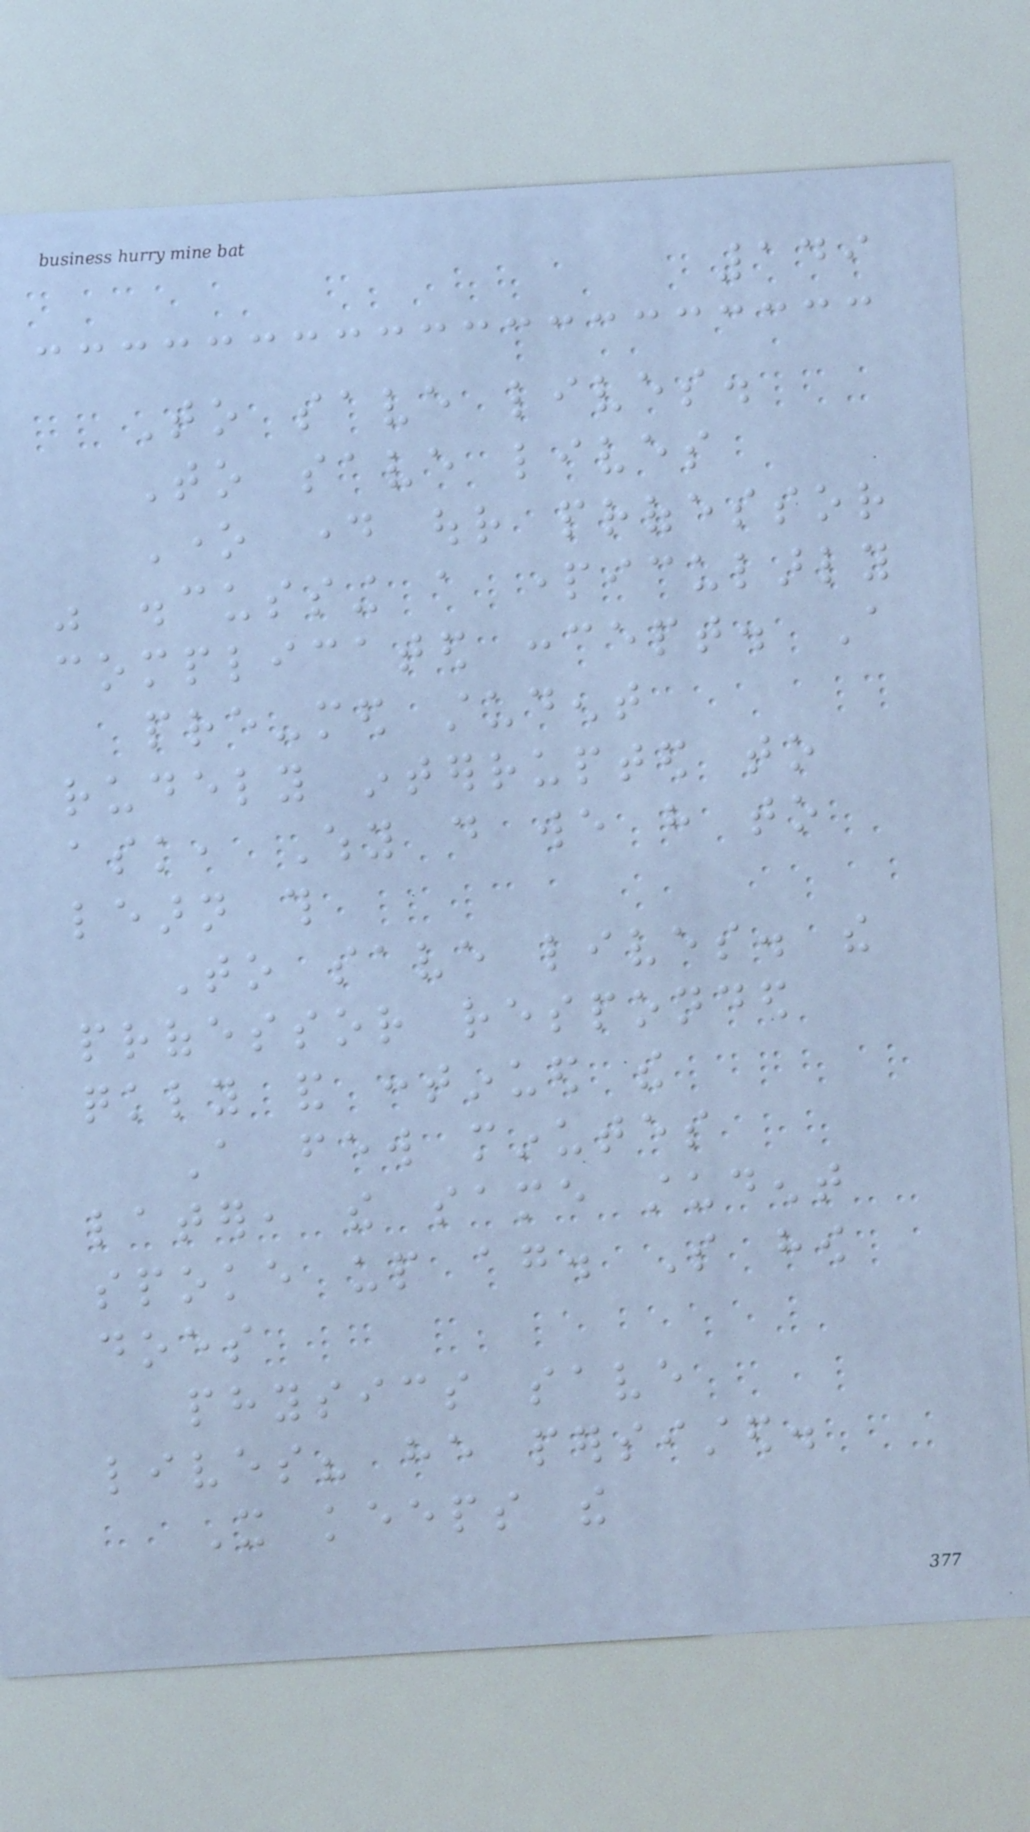149
To save lives.
To save lives
One day our professor
was discussing a particularly
complicated concept. A
pre-med student
rudely interrupted to
ask, Why do we have to
learn this
To save lives. the
professor responded
quickly and continued the
A few minutes
later, the same student
spoke up again. So how
does
physics save
lives? he persisted.
It keeps the
